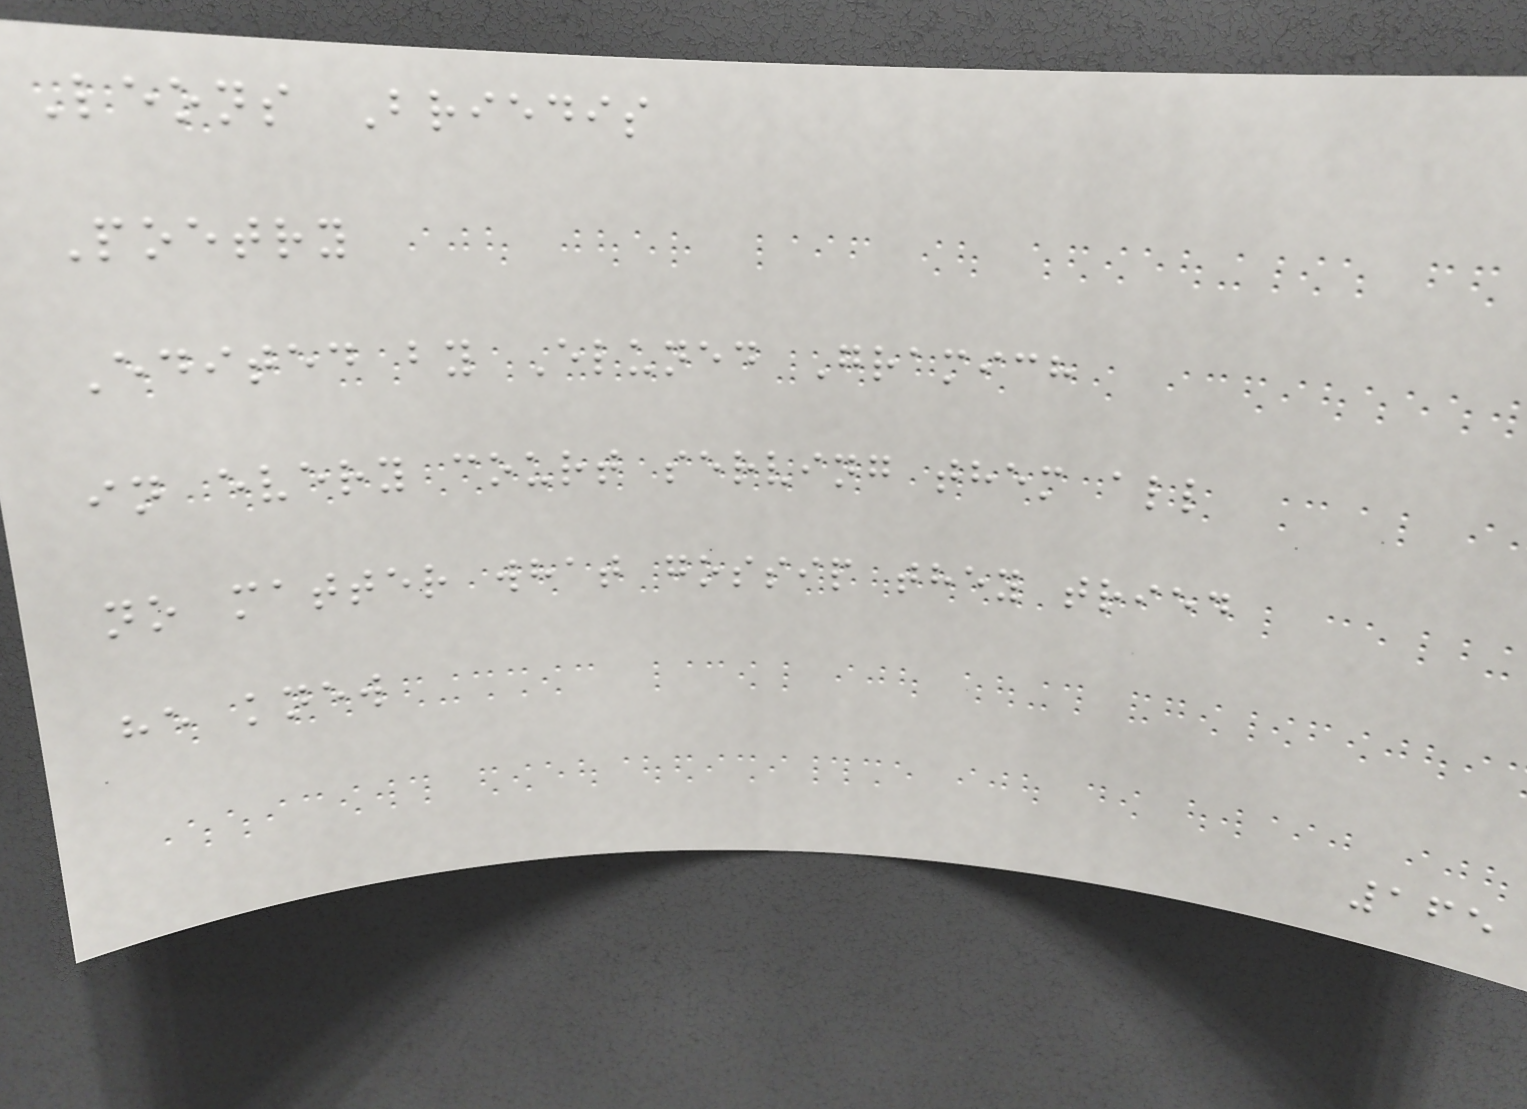Leons Briedis
Poetry
Edited by Eluned Gramich
in every court serving them all
no matter what gossip they tried
he knew
165
